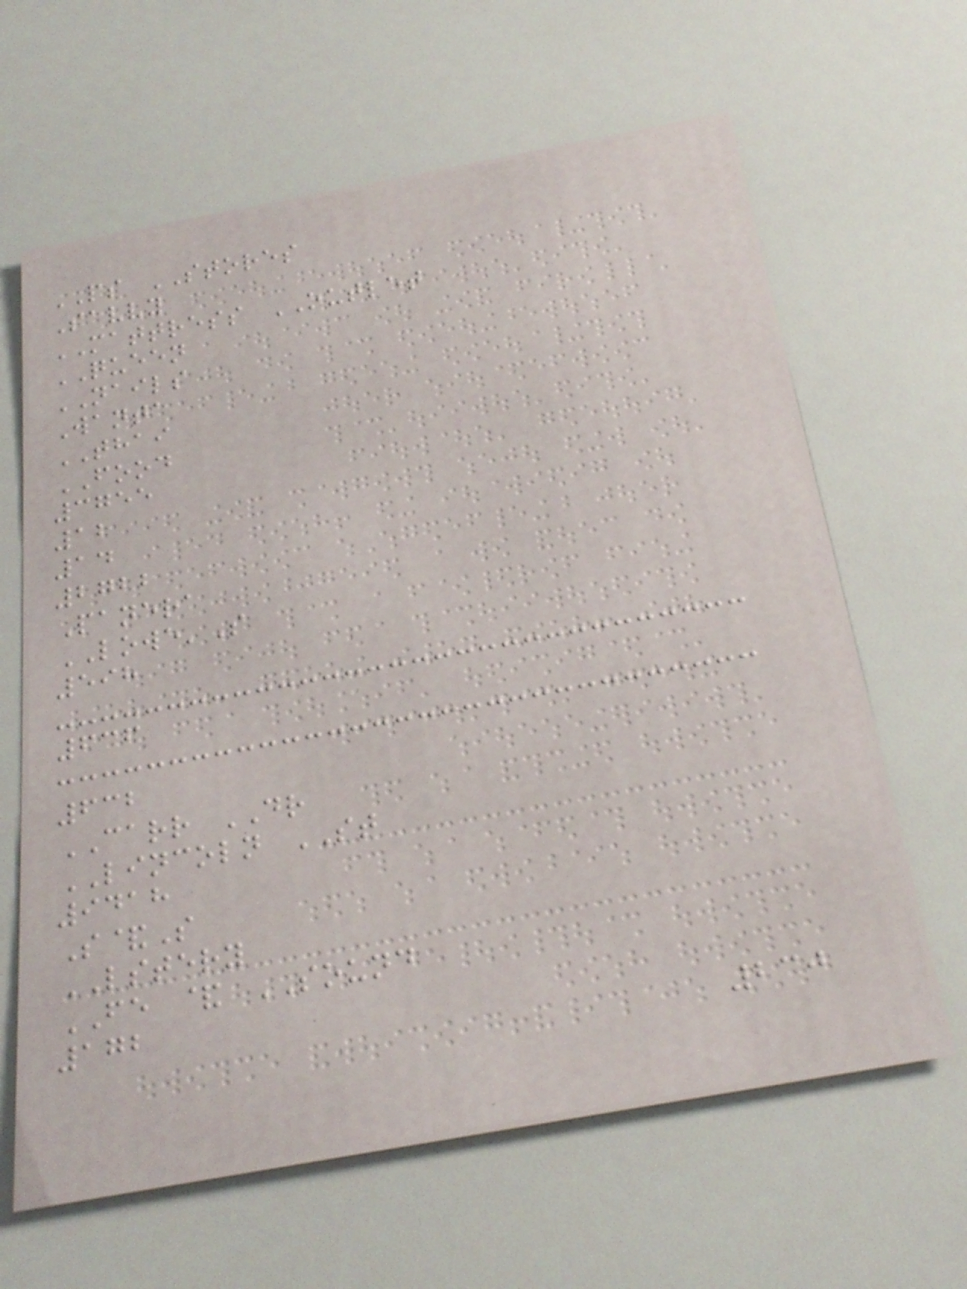PS STORES
Savvy
MATTRESS OUTLET
QUEEN
NAILS
Wanta
THAI
FOOD
3755
12
14
2722
Panera
LOWE'S
598
636
632
CARR DR
LINCOLN ST
9418
S&S
LSTERY
FE & SOUND
172
230
